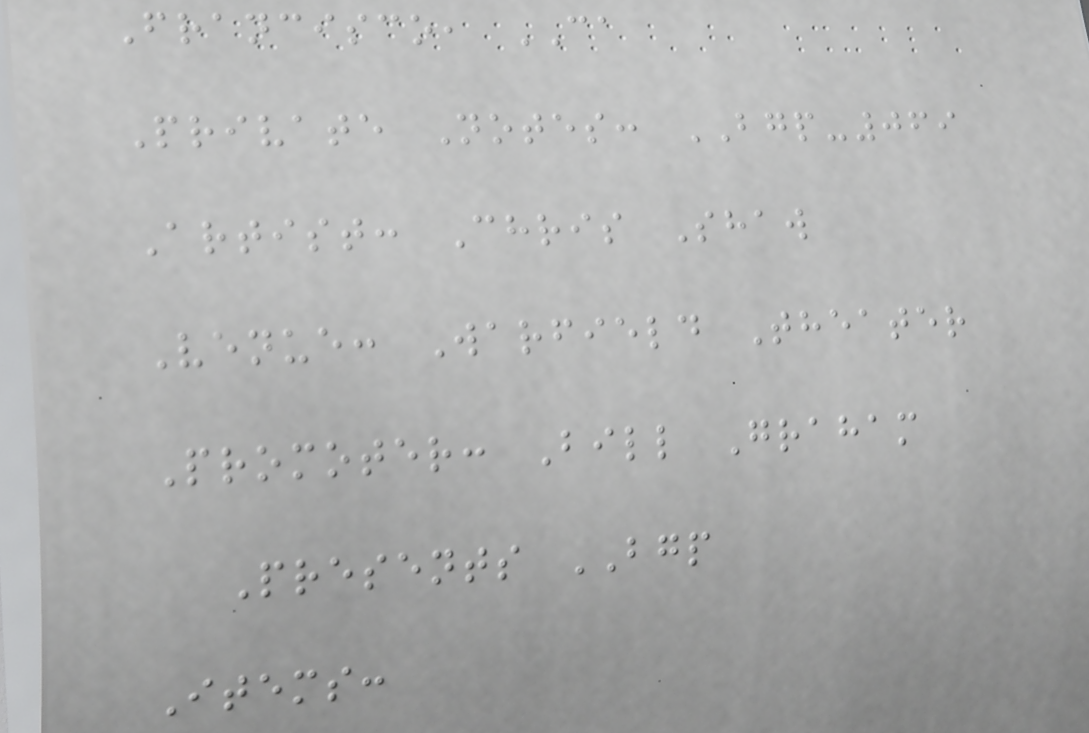Francisco, CA
Private Notes: BGP-069
Artist: Chris Shaw
Venue: Warfield Theater
Promoter: Bill Graham
Presents BGP
Items:
